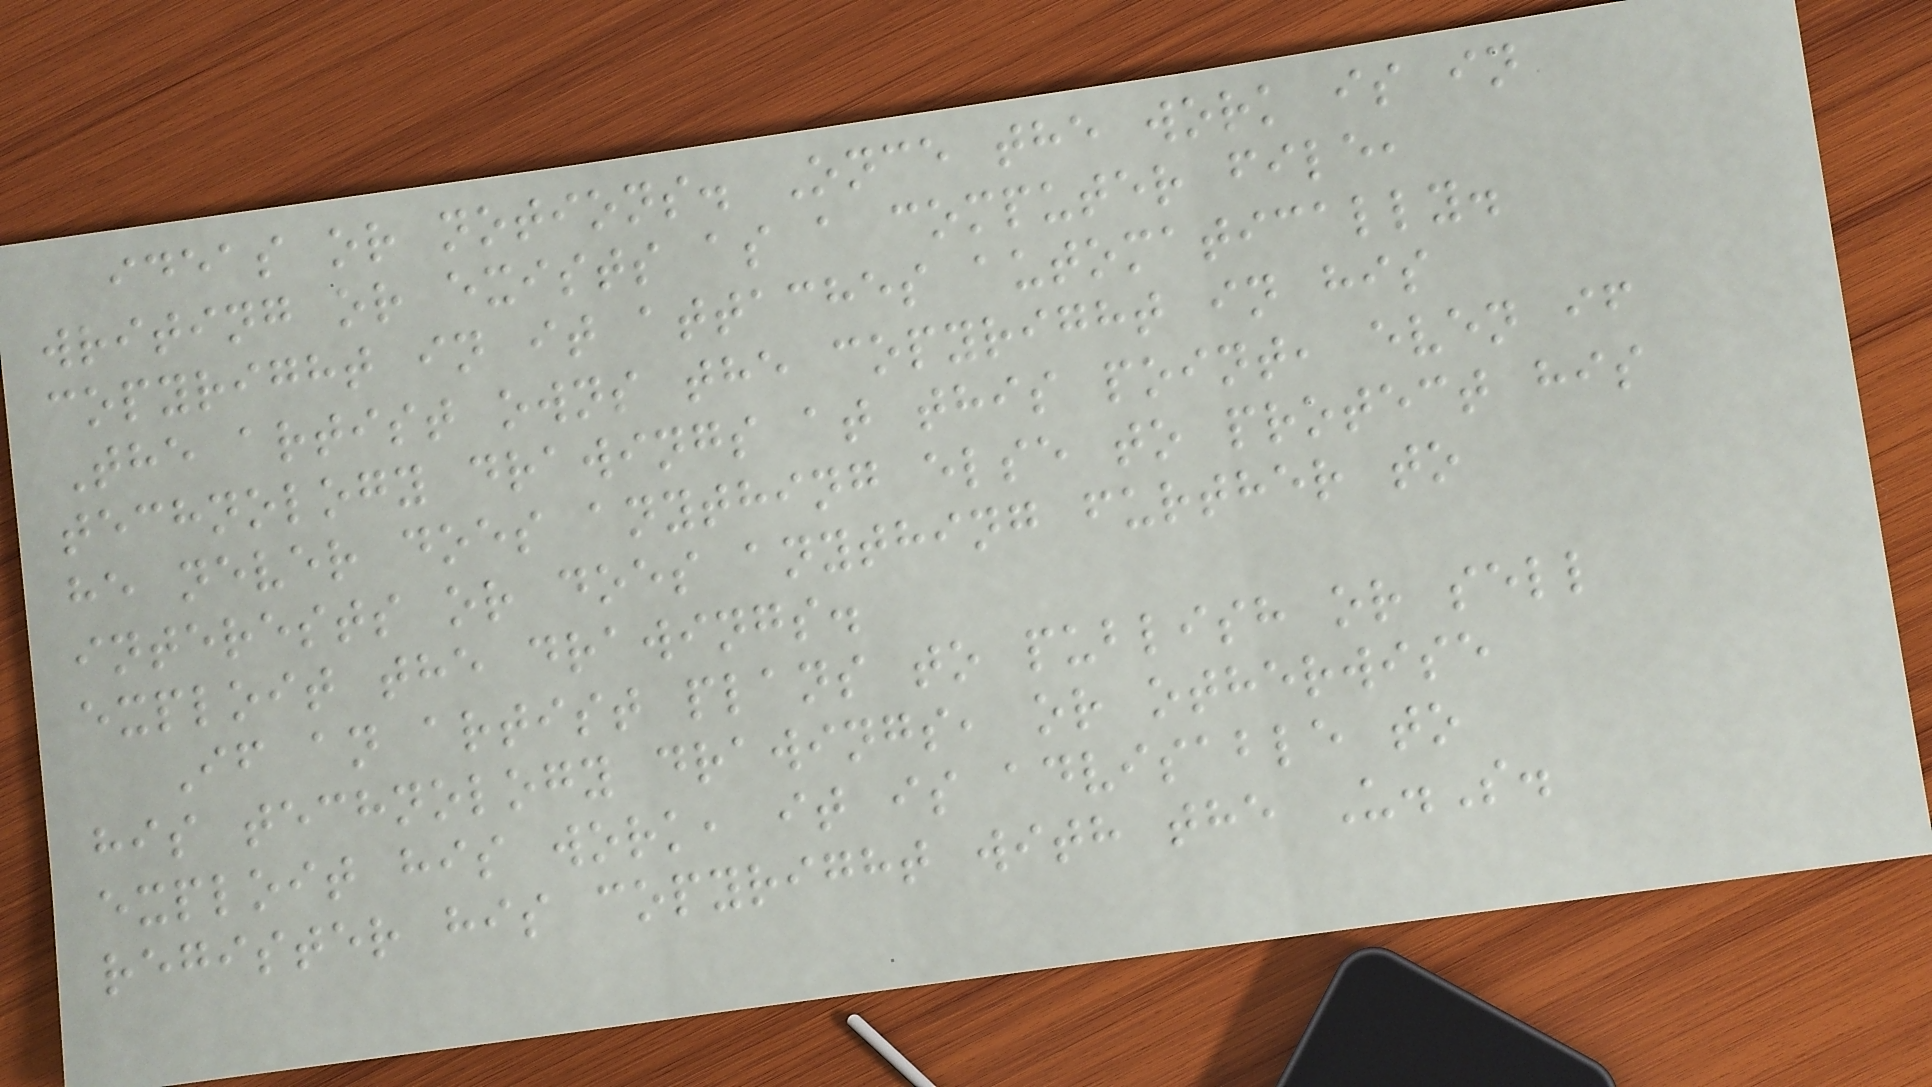ideas or notions. Once the work is in
writing or exists as a computer file,
copyright in it attaches automatically.
The artist owns the copyright in his
technology drawings at this point, even if
he never does anything else to protect his
interests or does anything further to
exploit the drawings.
If an artist plans to publish or sell
his technology drawings, or otherwise
exploit his work, it is advisable to
register his copyright with the U.S.
